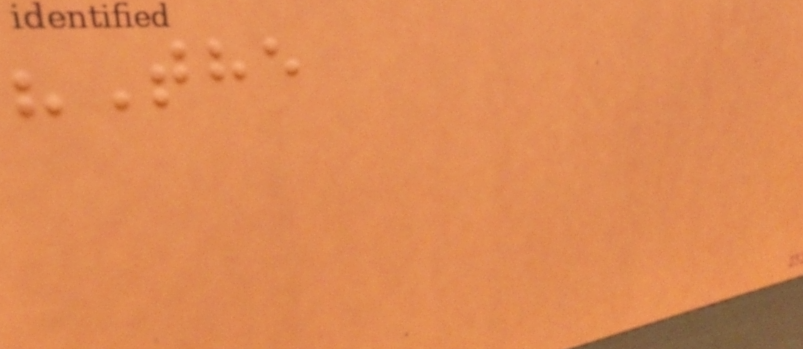"The
